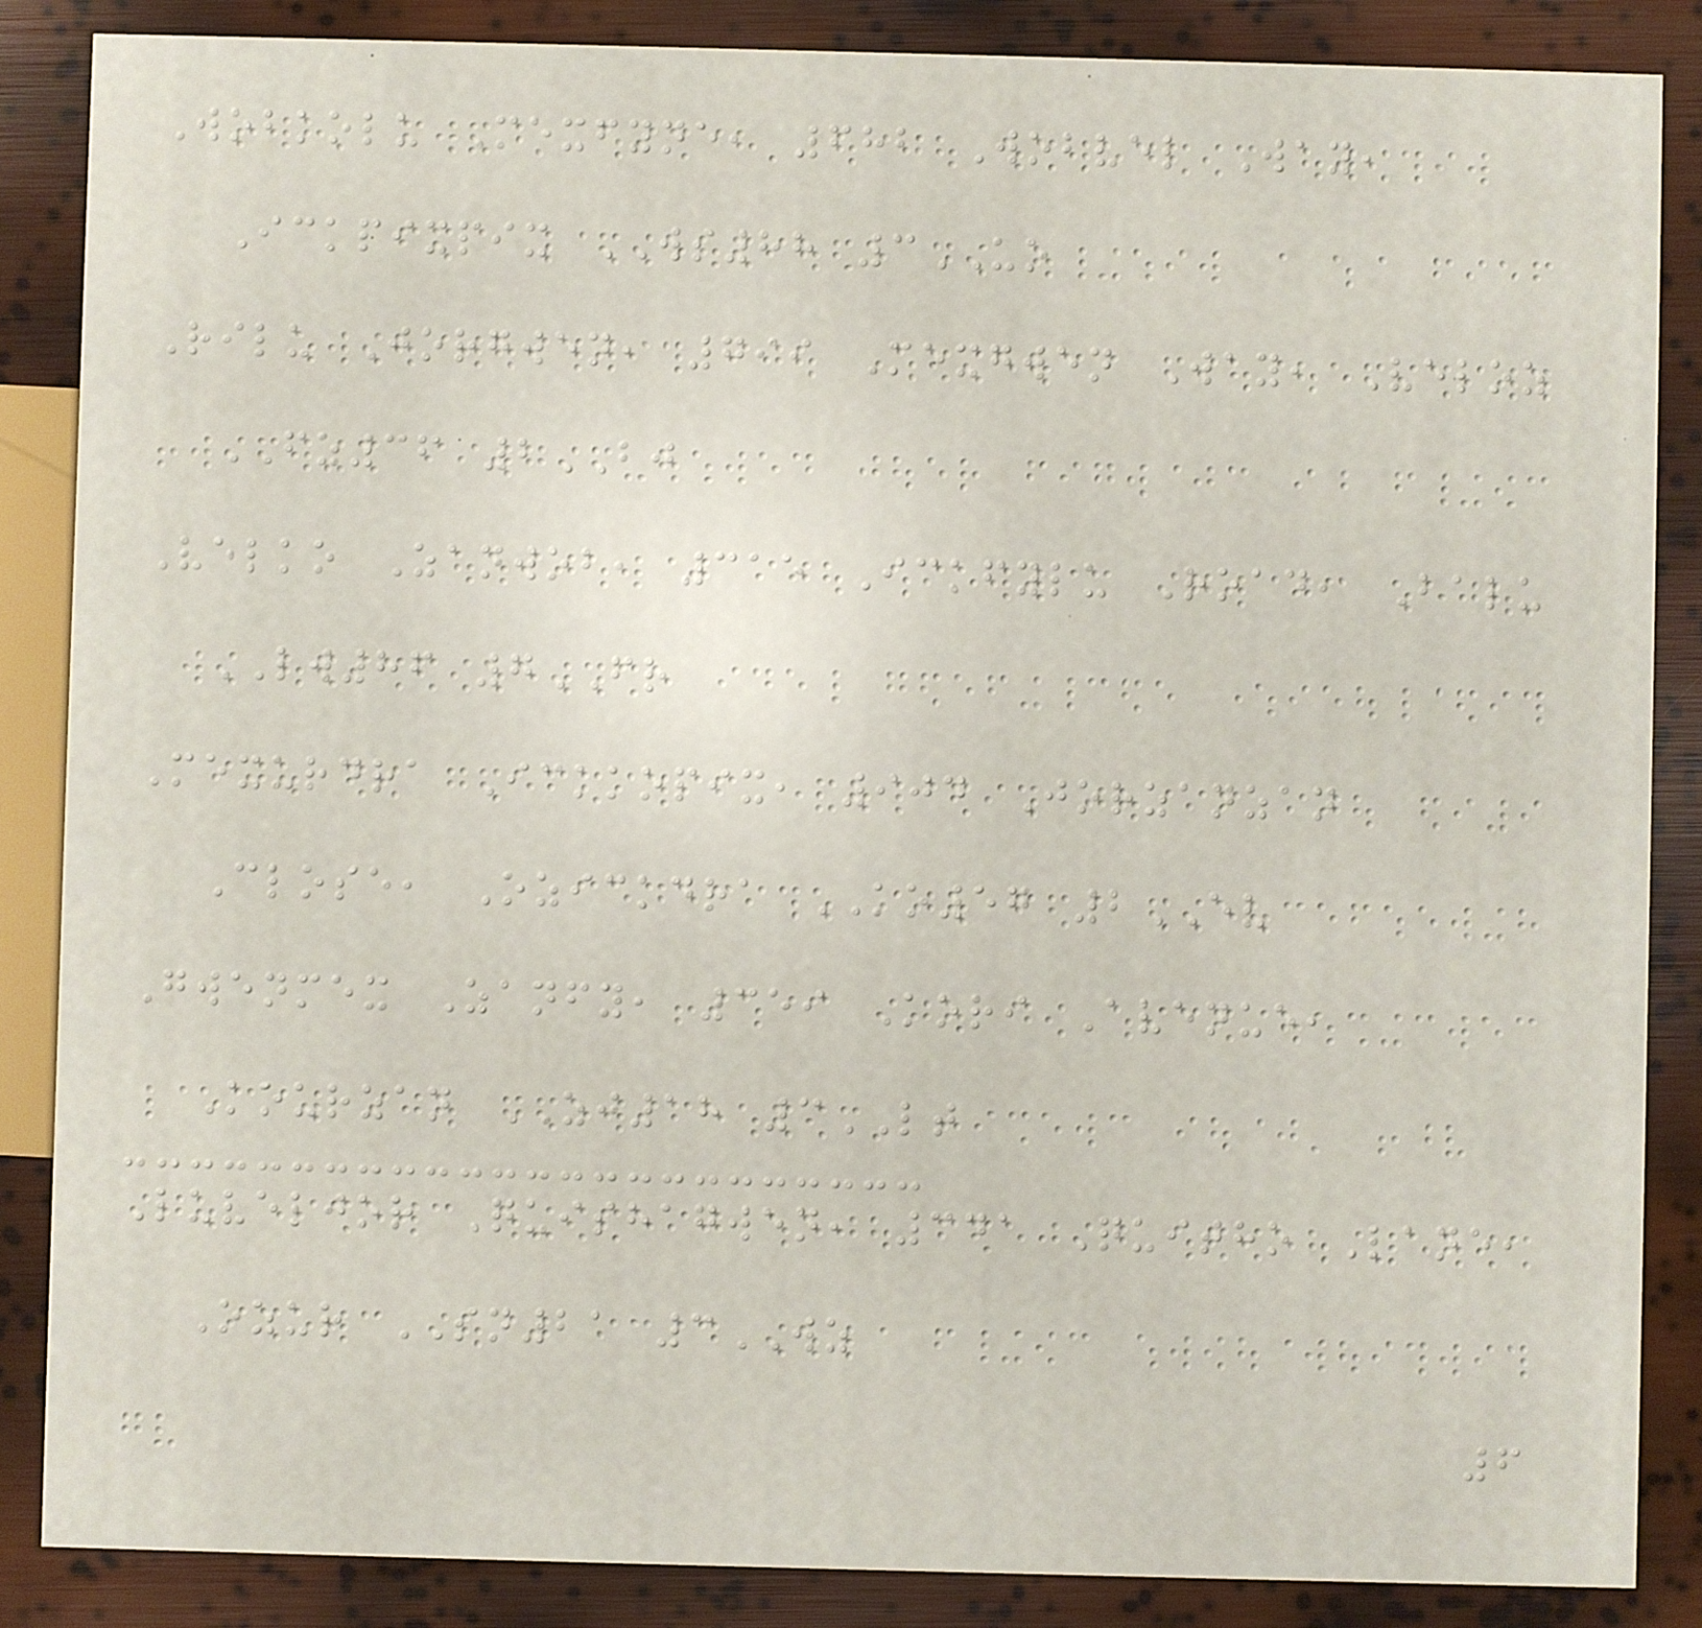Wobkolu Mexfyne, 682 Wobvel Way,
Ickpixpix WS88 3UO
Rilu Jorgwen, 799 Mexgwen Way, Veloz
FZ36 2BJ
Velko Zanwob, 315 Ickfylu Road, Balu
LW86 7FR
Mexurdra Ickkopix, 904 Jorzanzan
Close, Ozickdra KO57 2EV
Gwenmex Zanfy, 359 Kori Avenue,
Kourzan ZJ18 3LT
Luveljor Quishagwen, 341 Quitho Lane,
Ozur SN21 3WZ
6
